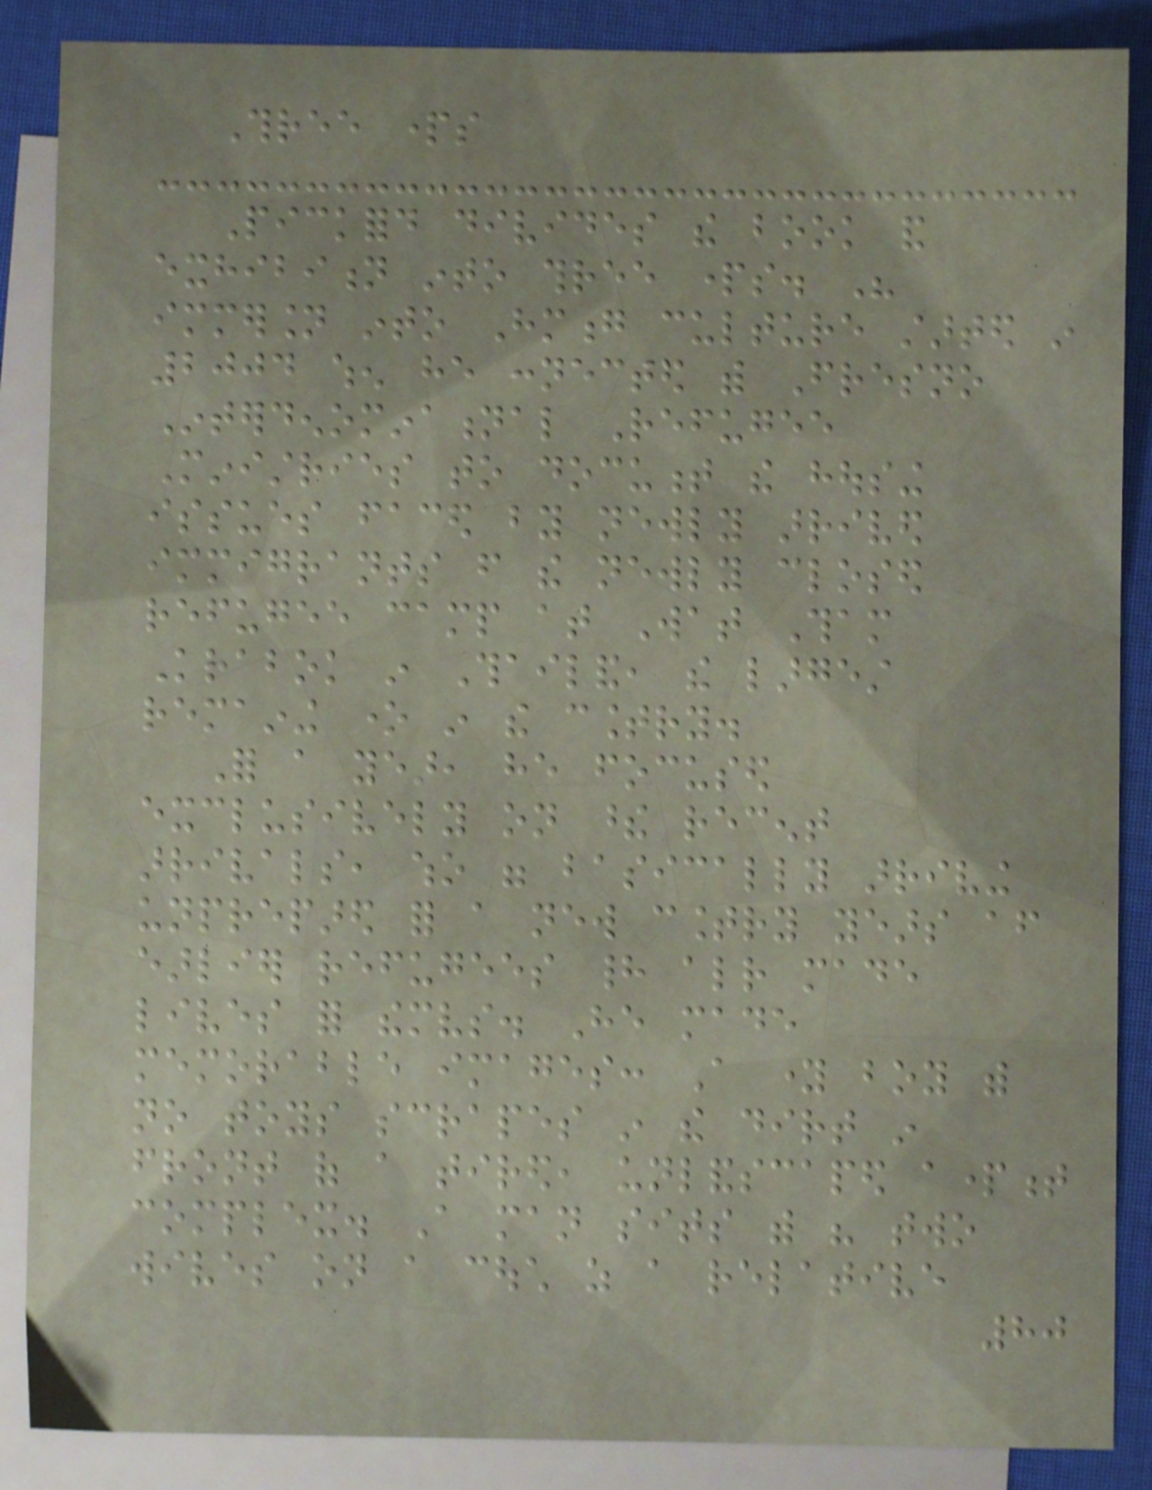Three parts
Pickford divides the book and
exhibition into three parts. His
immersion into Hmong culture started in
2004 when he connected with Fresno
Interdenominational Refugee
Ministries to document the housing
issues faced by newly arrived
immigrants from the newly closed
refugee camp at Wat Tham
Krabok in Thailand, the largest
remaining one in the country.
For a year, he focused
exclusively on these recent
arrivals, who were basically arriving
unprepared for a new country years after
earlier refugees had already made
lives for themselves. He made
memorable images: A young boy with
no toys scrapes in the dirt in
front of a tired, unlandscaped apartment
complex. A man sits with his two
wives on a couch as a relative
80
